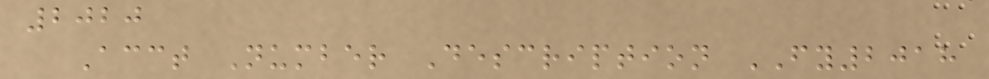2020
Acct Number Description FY2018
